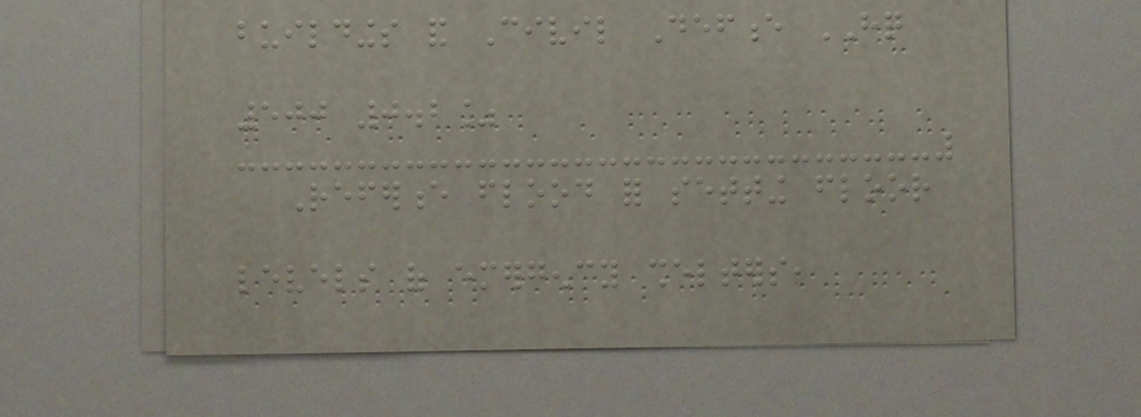buildings and Civil Defence HQ
500 0.2%
Reference flood for setting floor
levels of emergency shelters,
